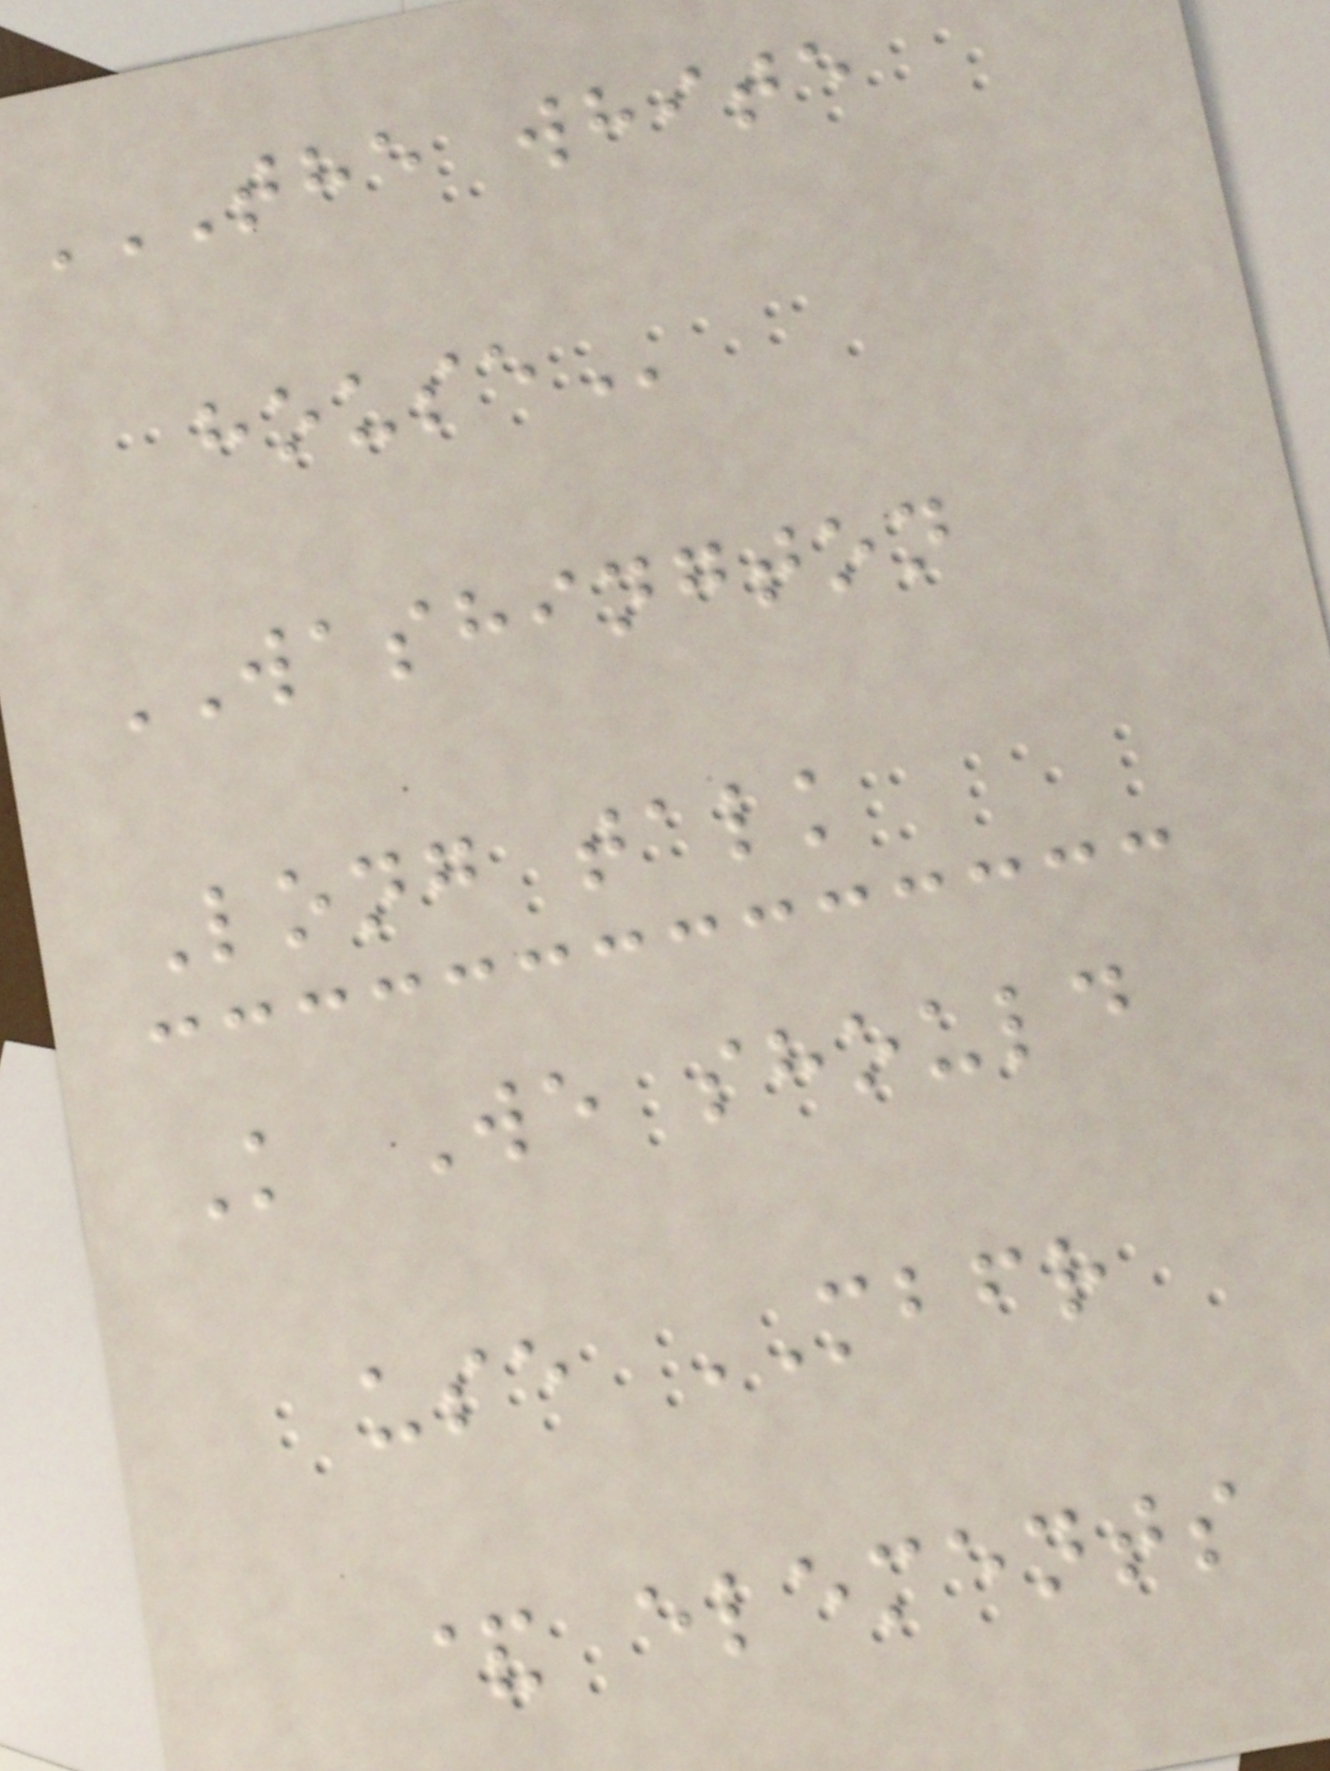THE WHITE
HOUSE
WASHINGTON
Long talk
K We should
use MBFR
& elements
